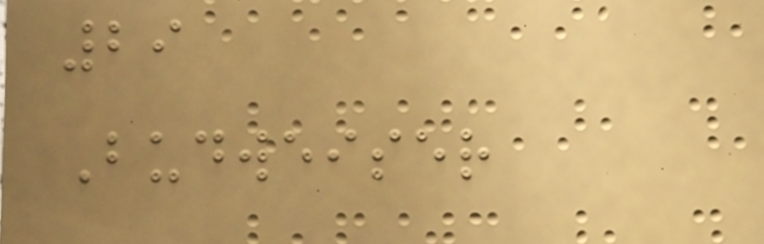29
Budweiser
